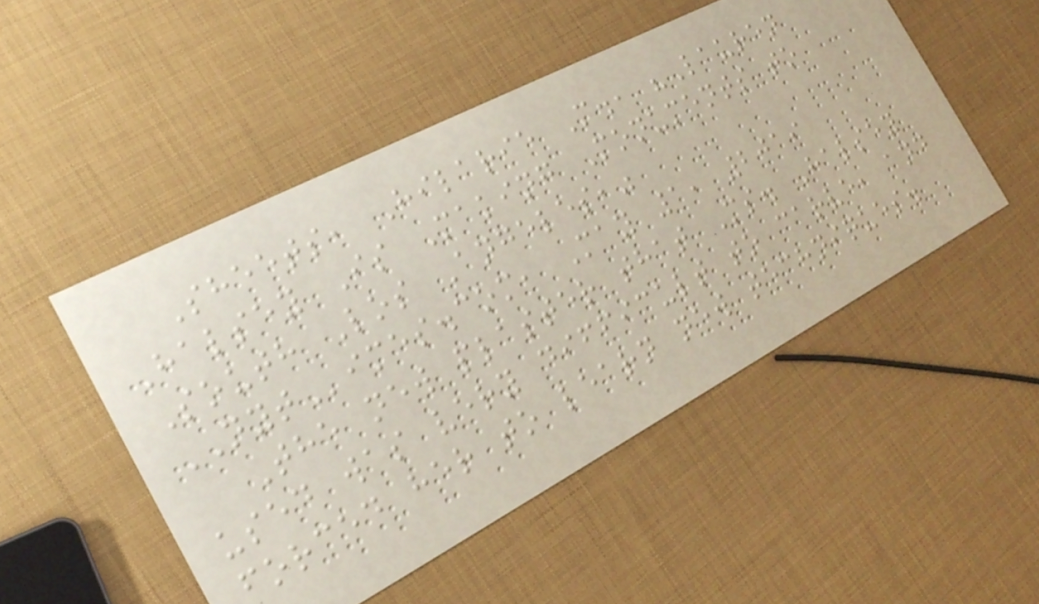Sheets, Hilarie M., "Lauren
Halsey Is Making Monuments to
South Los Angeles,"
NYTimes.com, May 1, 2019
The new plaster that Ms. Halsey
used was very difficult to carve, and
forced her to learn new techniques.
